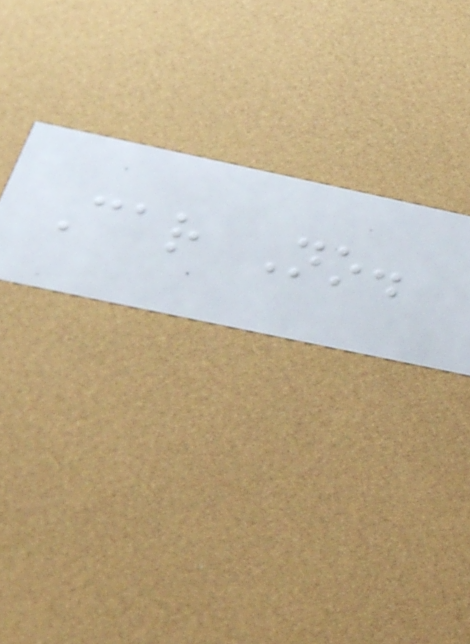Car No.
